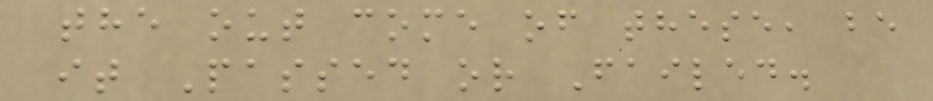the out come of these, be
it Passed or Failed.
